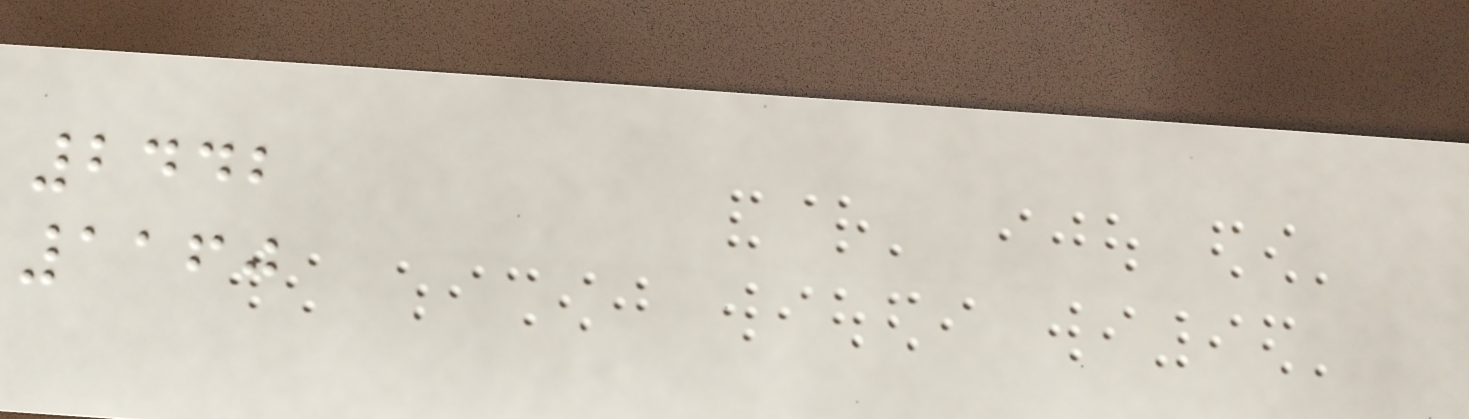2442
1160
